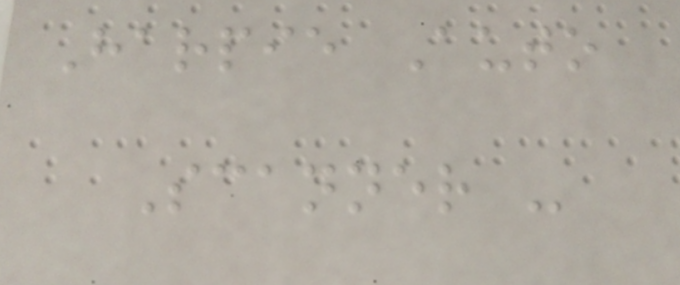Harpie Auto
Scanner -
